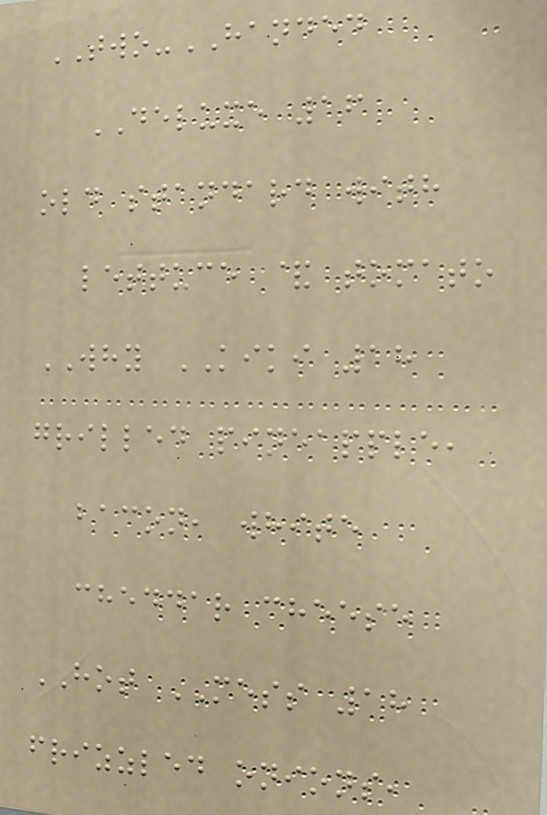TWO-HANDED
DELUXE 16
old standard with
lettuce & tomato
WHY KIKI 18
grilled pineapple,
bacon, white
cheddar cheese
HOT MESS 18
frizzled onions,
